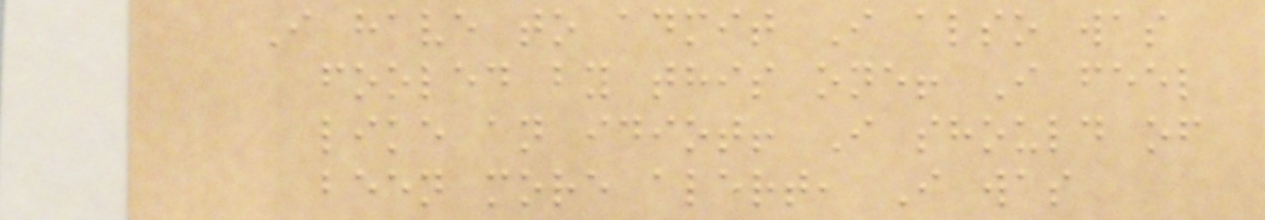I have to admit I also was
fooled by this one! I feel
like an idiot! I should of
been more alert, I was
